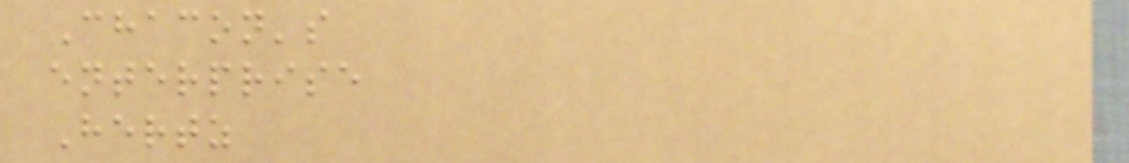Chacon's
enterprise
Hertz
